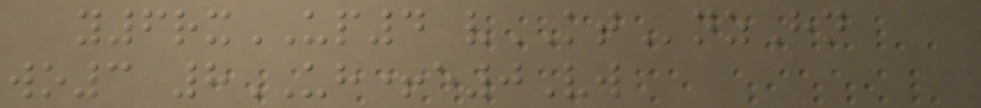y6rxUP4 vKTnzHn
wo3 8UH+e0Vw
